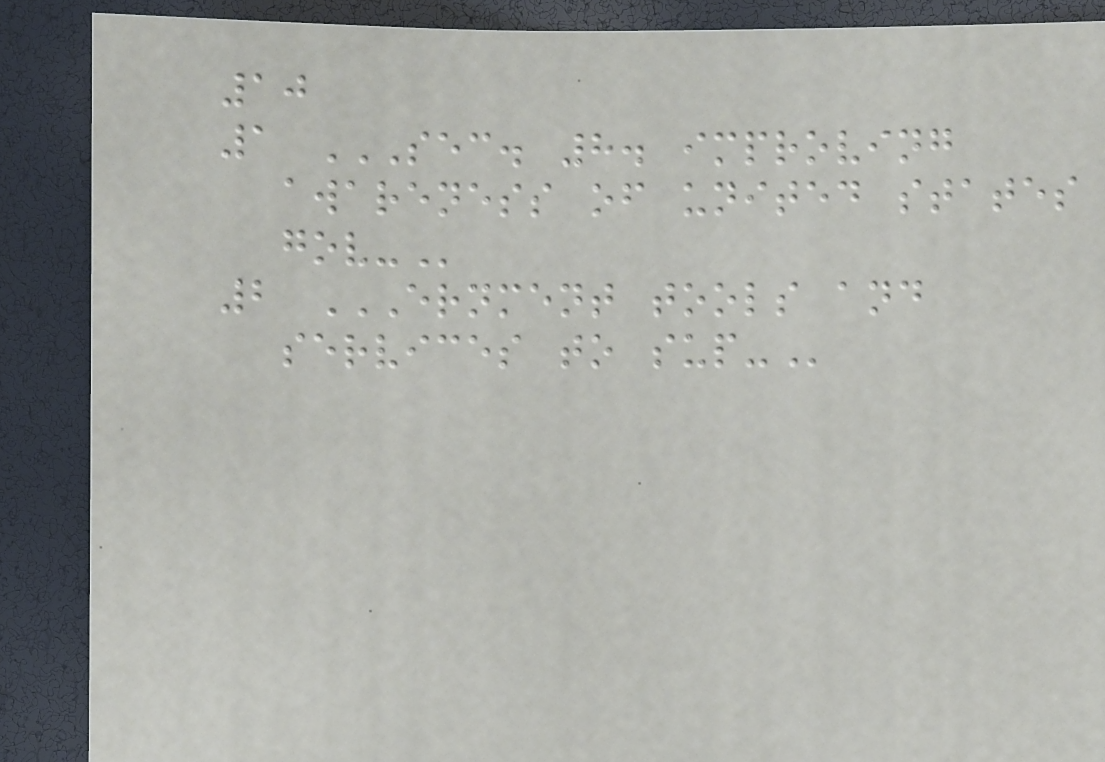10
1 SEC. 8. IMPROVING
AWARENESS OF UNITED STATES
GOV-
2 ERNMENT TOOLS AND
SERVICES TO SUP-
